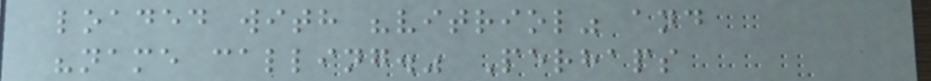loaded with "vitriol" and
"name calling." Perhaps
